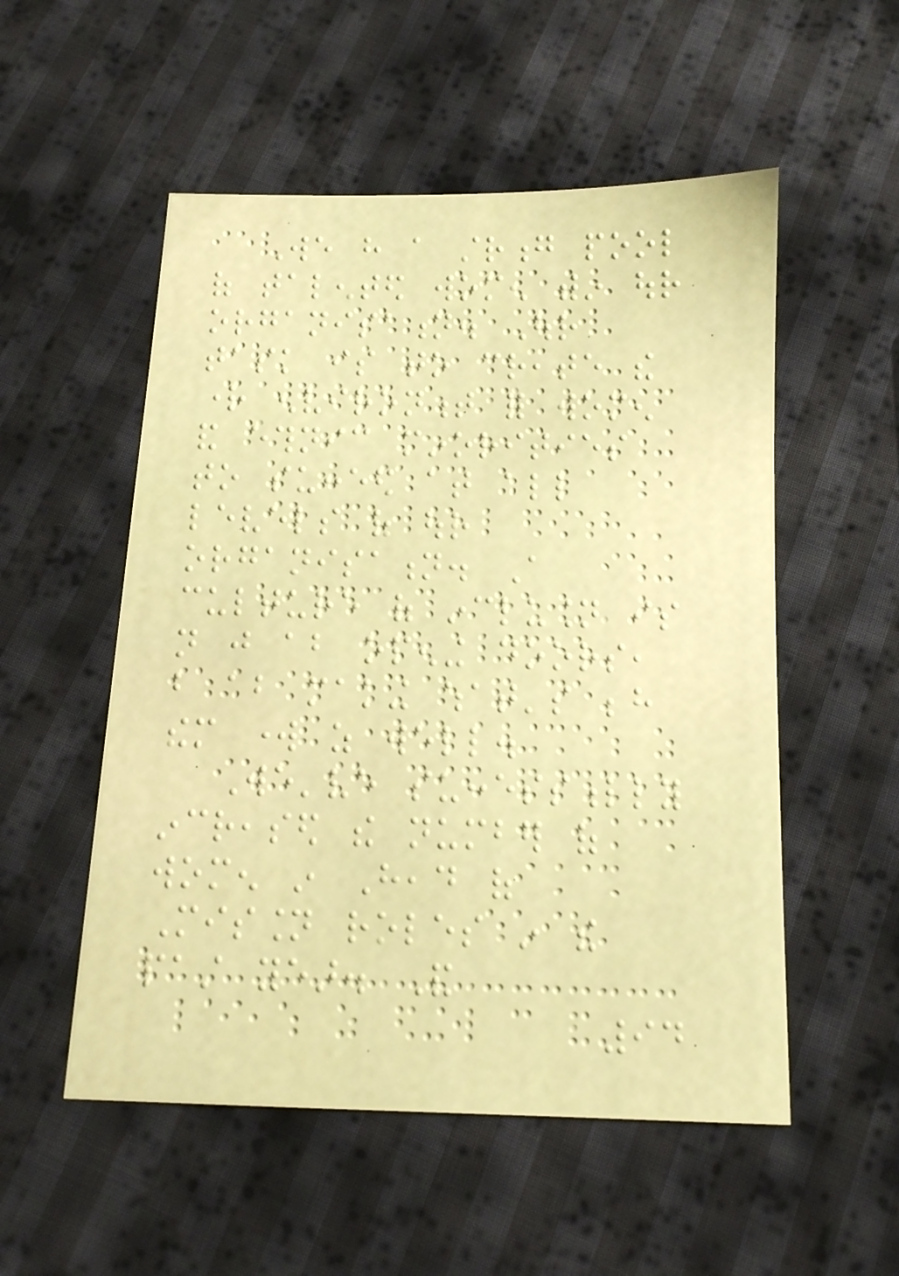We have a strong pool
of talented women within our
organisation. Our
task is to create the
right environment for women
and ethnic minorities
to succeed at all
levels of our
organisation. A
culture of inclusion is
not just about opening doors,
but about making what's behind
them work as well.
We've successfully
increased the number of
women in Head of
Mission roles in the
past year. And
94
